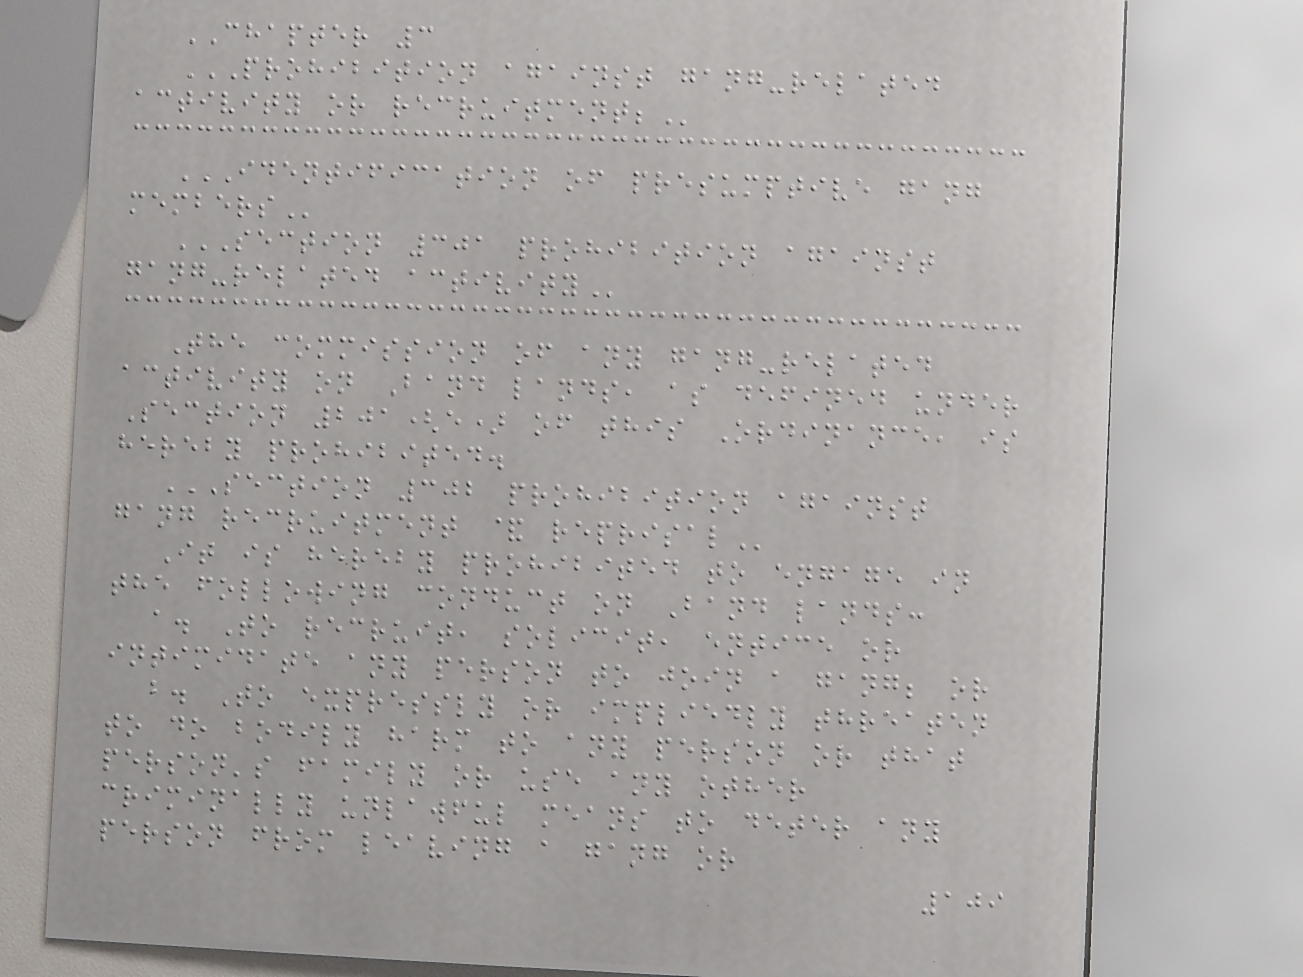CHAPTER 3
PROHIBITION AGAINST GANG-RELATED
ACTIVITY OR RECRUITMENT;
IDENTIFICATION OF PRESUMPTIVE GANG
MEMBERS
SECTION 301 PROHIBITION AGAINST
GANG-RELATED ACTIVITY
The commission of any gang-related
activity on Band lands, as defined under
Section 201(e) of this Ordinance, is
hereby prohibited.
SECTION 302 PROHIBITION AGAINST
GANG RECRUITMENT & REPRISAL
It is hereby prohibited to engage in
the following conduct on Band lands:
a. To recruit, solicit, entice or
intimidate any person to join a gang; or
b. To expressly or impliedly threaten
to do bodily harm to any person or that
person's family or use any other
criminally unlawful means to deter any
person from leaving a gang or
109
